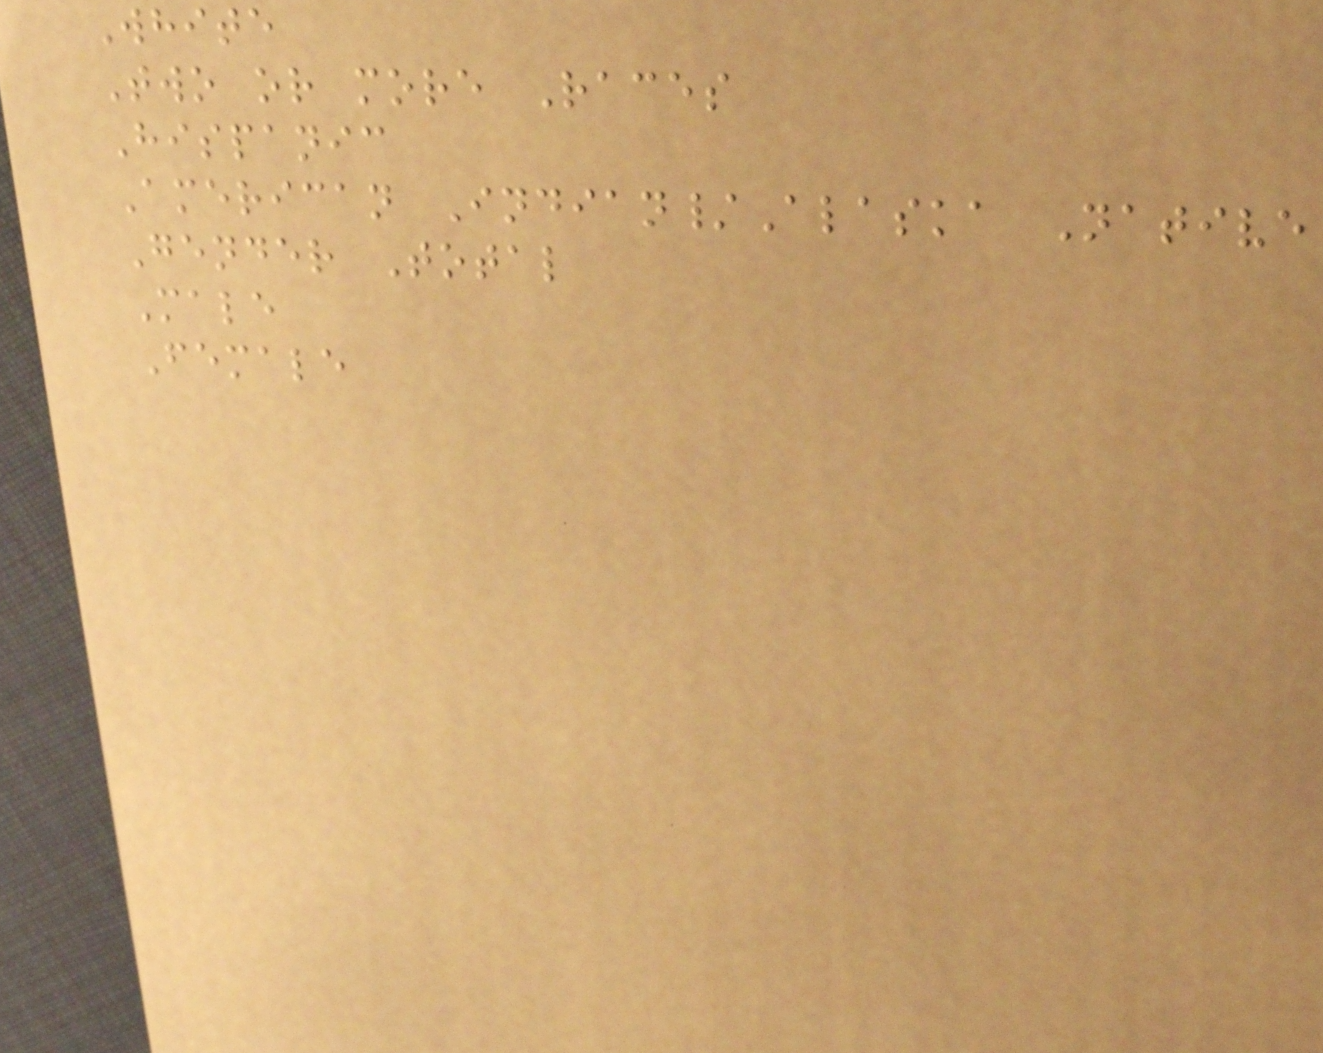White
Two or more Races
Hispanic
American Indian/Alaska Native
Gender Total
Male
Female
